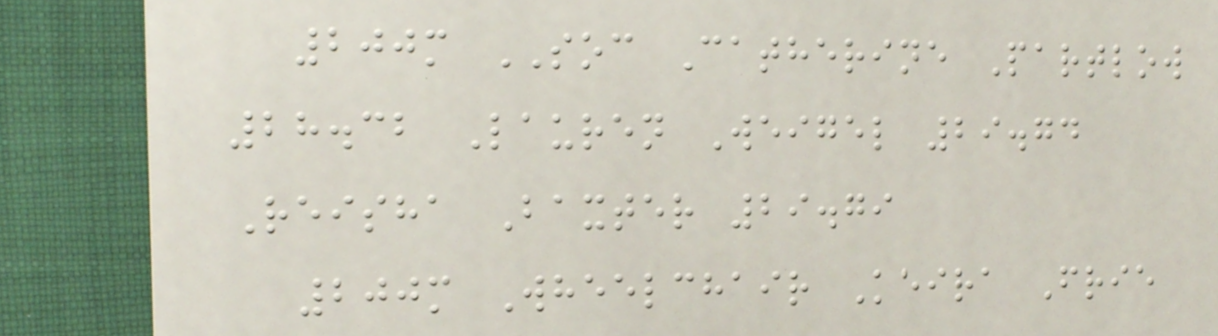200m SOC Catherine Partlow
28.32 Lauren Weigel 29.74
Reisha Baxter 29.79
200m Wheelchair Keira Frie
